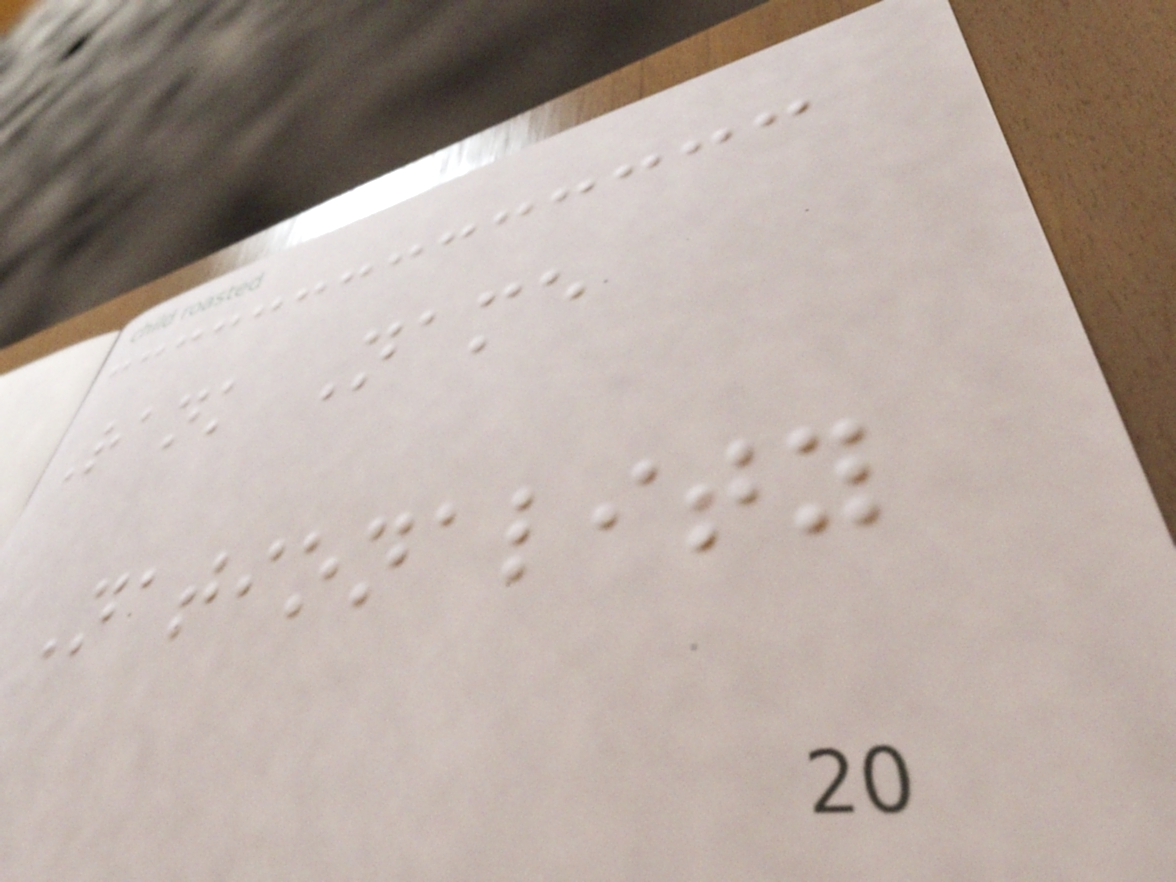Rank Name
Nationality
